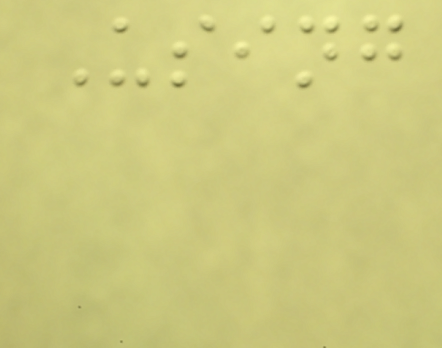Using
